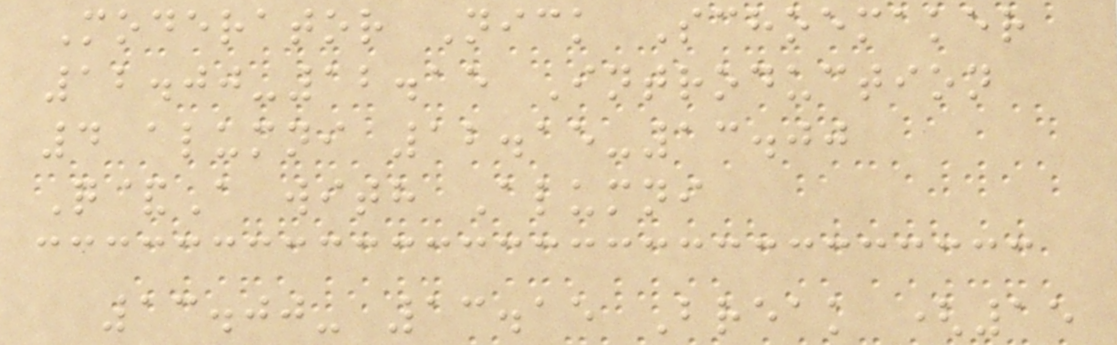Moderator Nick Schoemaker
12.00-12.15 Introduction
4 alumni 12.15-13.00
Q&A with Alumni
13.00- 13.15 Break (15
